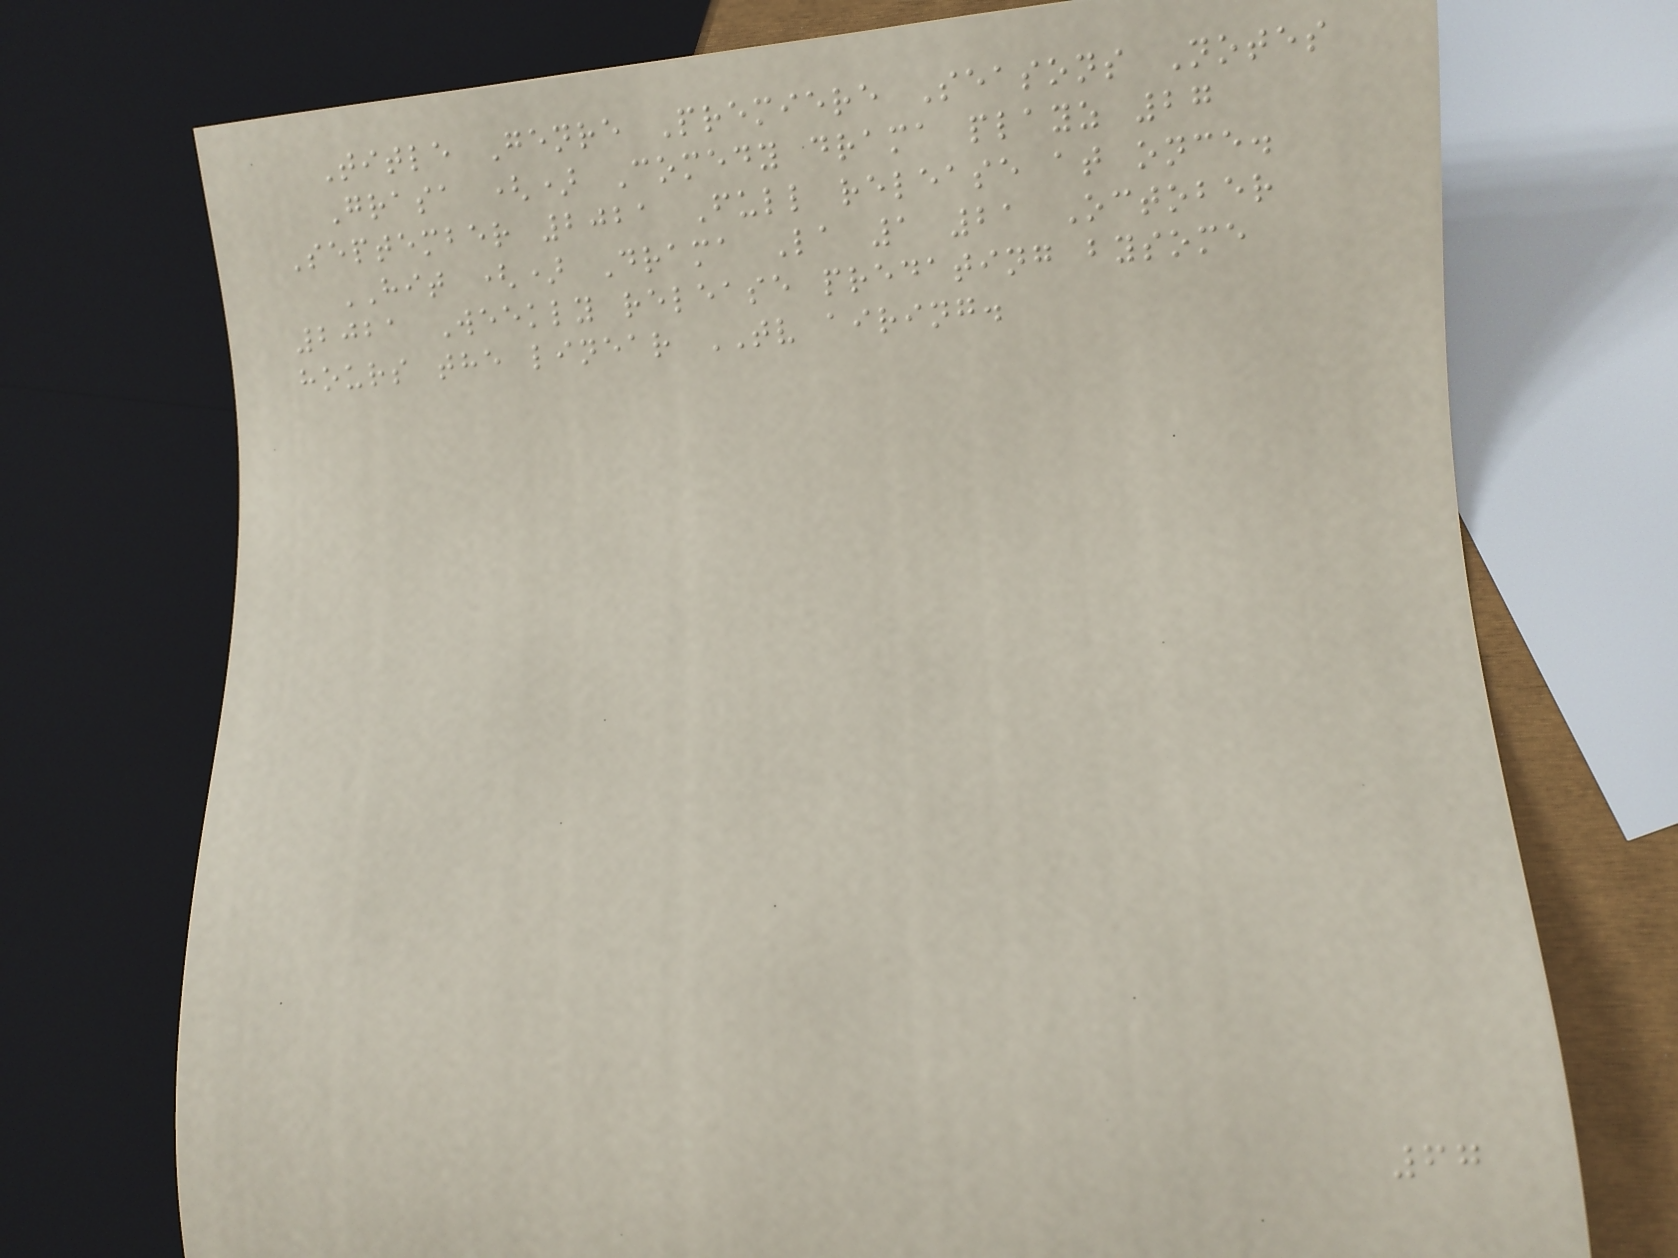Title Genre Premiere Seasons Notes
Grasa () Comedy drama playz 27
September 2021 Full release at once.
HIT () Drama La 1 21 October
2021 Weekly release predating bysome
hours the linear TV airing.
67
